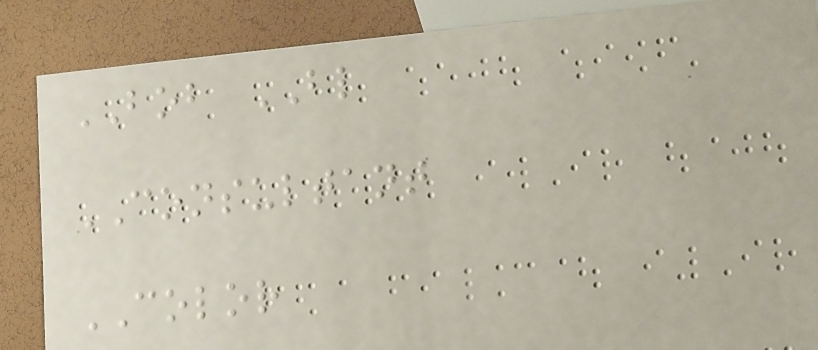BOB BL
CONSULTANT
COLOR
